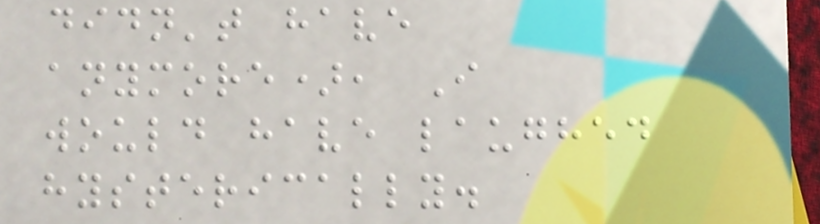didn't have
anymore), I
would have laughed
hysterically.
